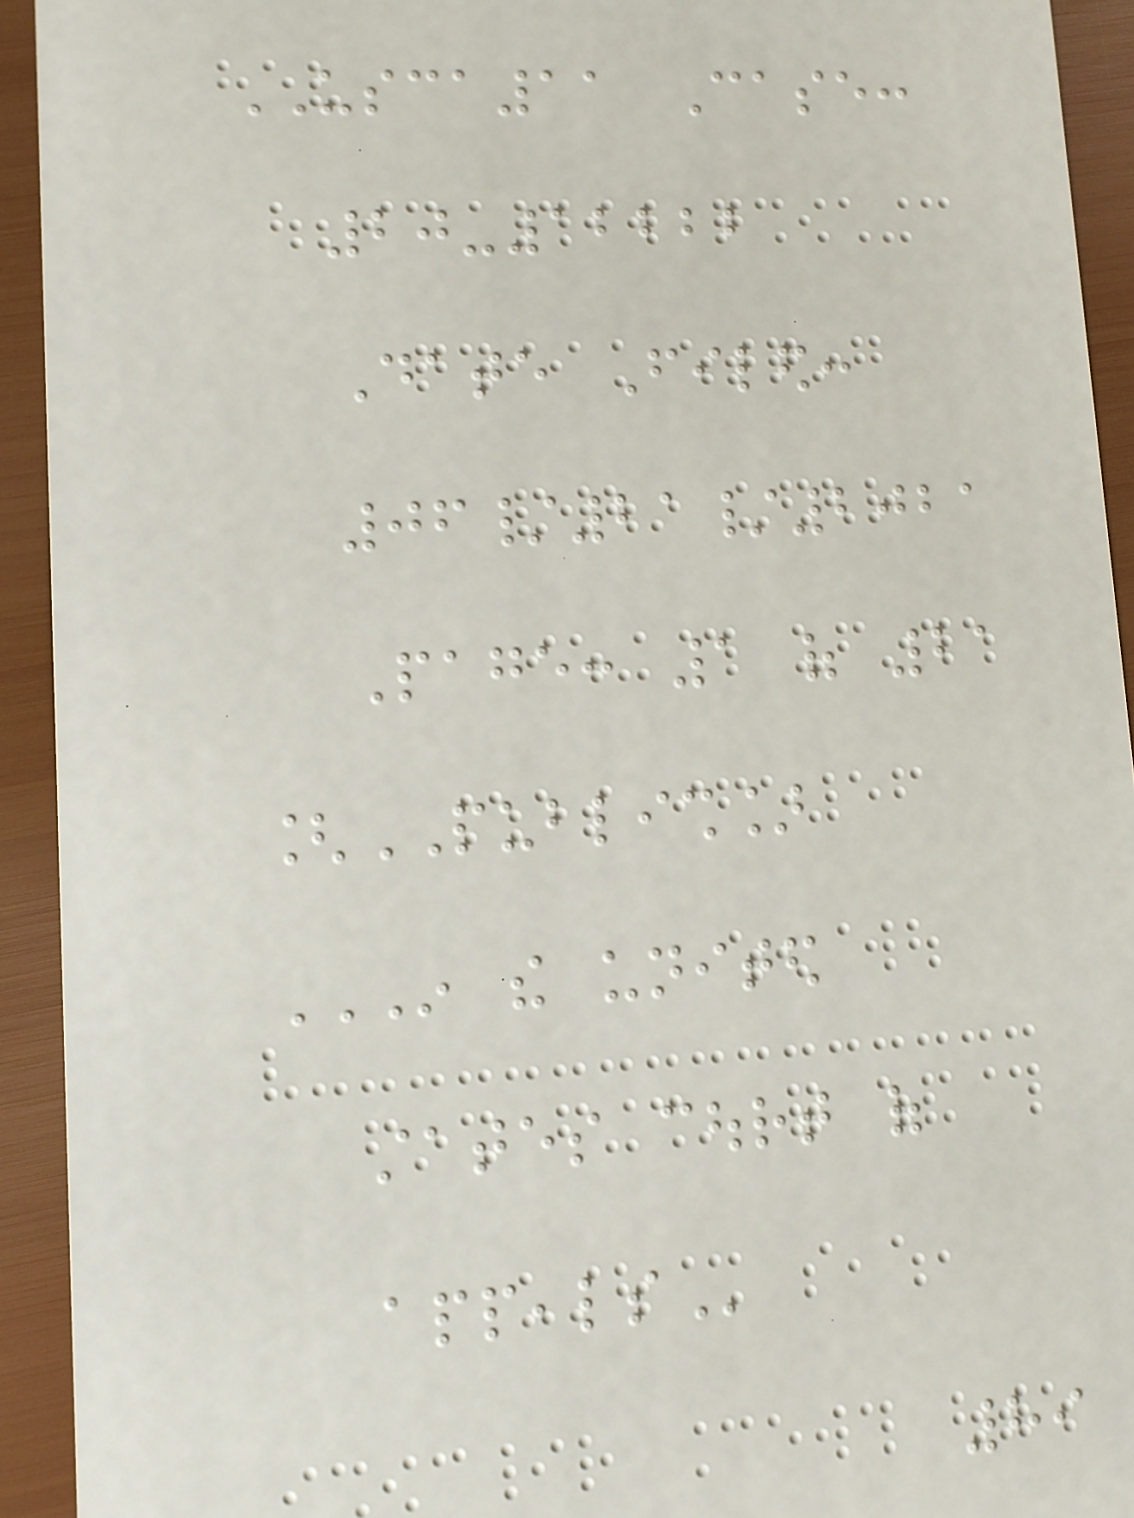USCA11 Case:
20-12222
Date Filed:
06/21/2021
Page: 1 of 21
[PUBLISH]
IN THE UNITED
STATES COURT OF
APPEALS
89
